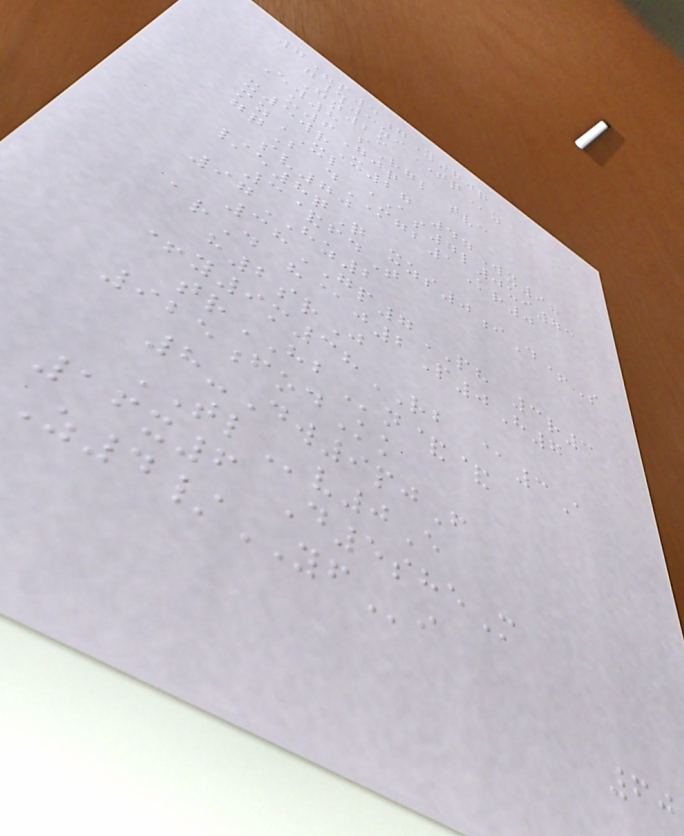7=p4gY70q
g#3ziTQz
Gn2o
Ew8 sRgl tvc
u6Gjq
x5wrX27 47Wx98
mzXL AS7l0ui73
gqB dMGB1Kr0
sv70
/e8qQ xzs0iD+S
3&fdT
97HZ2
38GP7PH 3r3
arD h@j2P0H7
h2srJ
+y9m38RB @3A
trHBn&&
925fodKk
8-Dw9pjF
TLv0E
16x6 D5sheM
Z4/YFi
60
